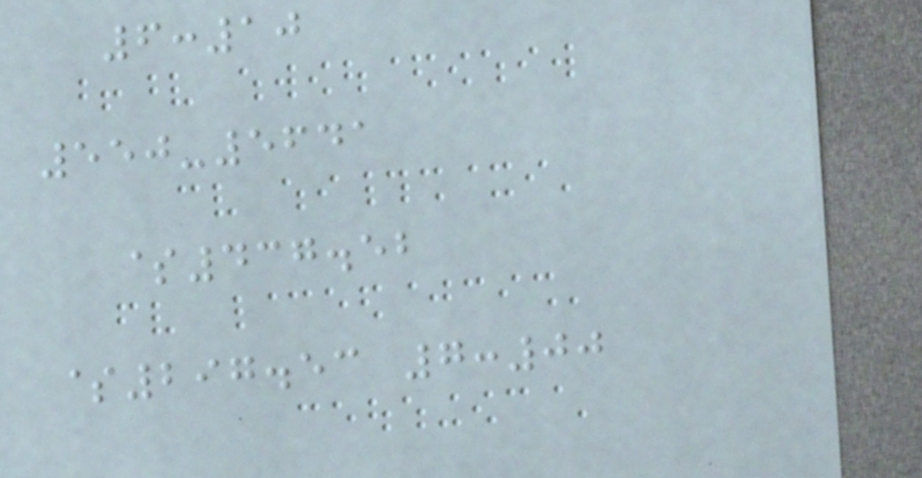6:10
550-5641
$437.52
$297.53 7:00
